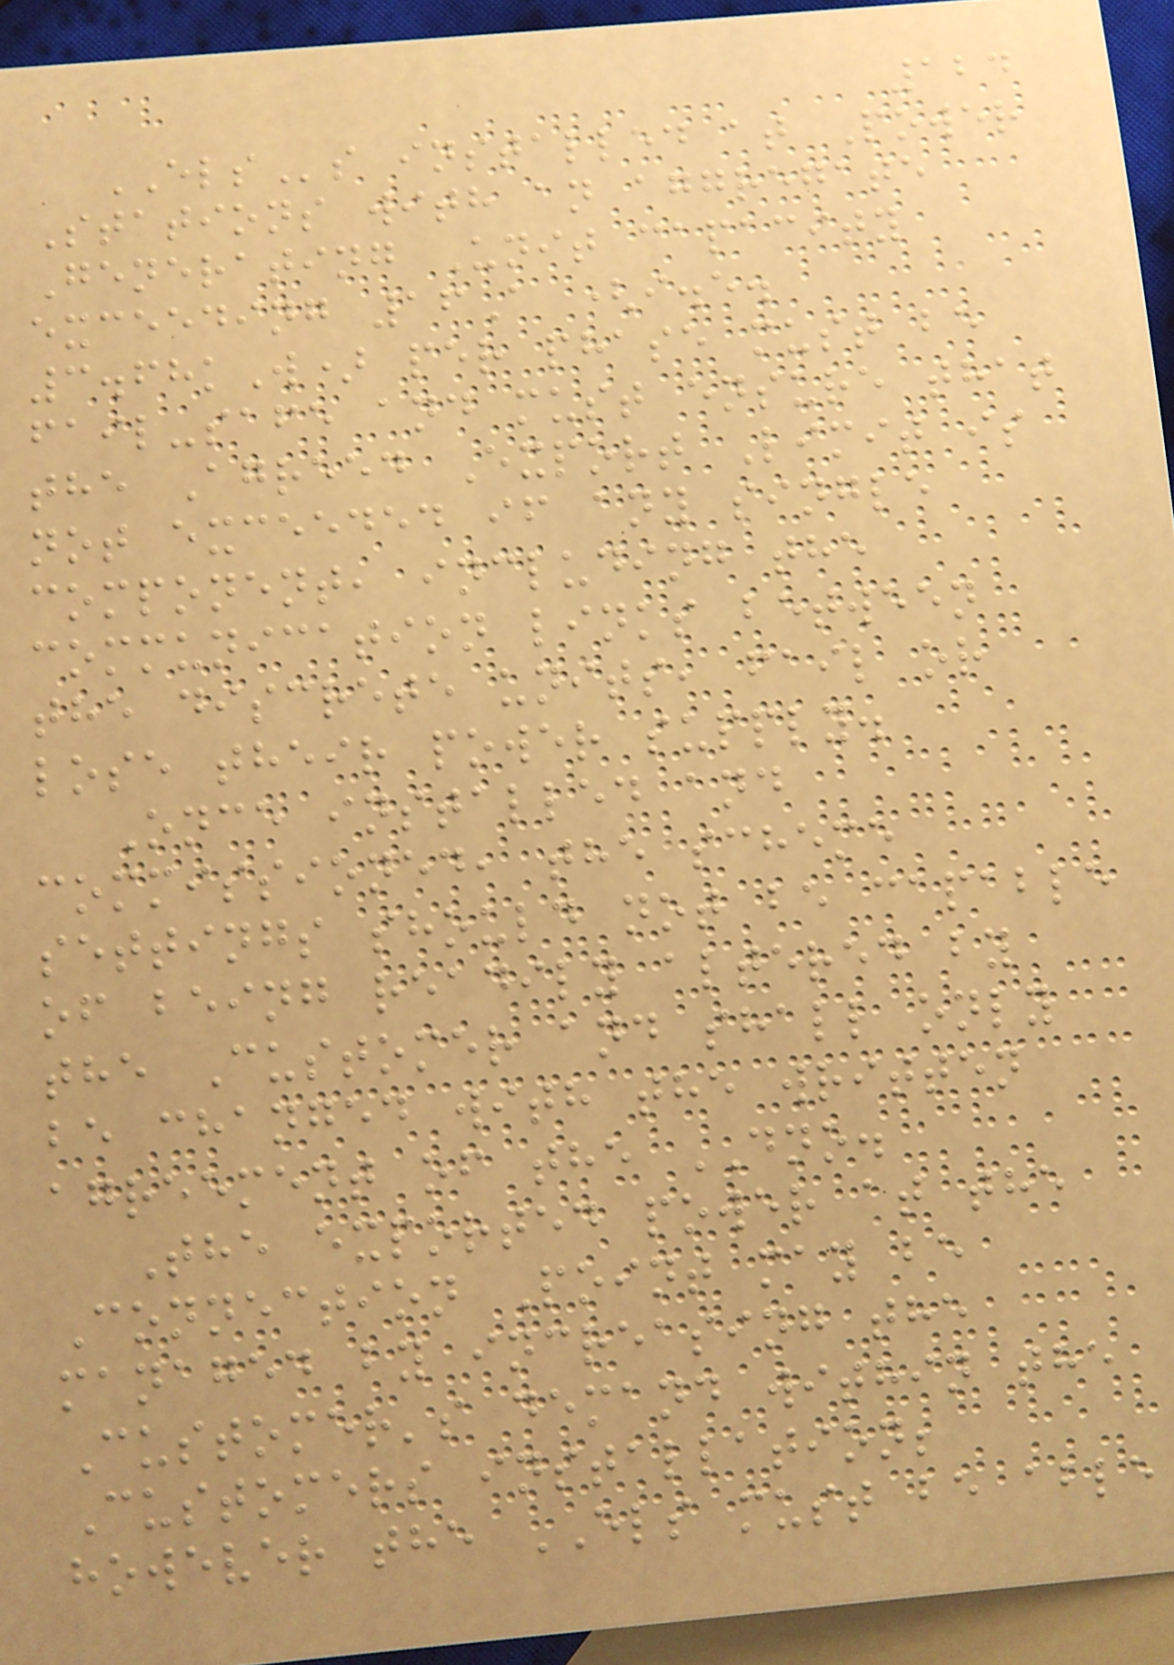124
ELSs installed at Power
Stations with an aggregate
Generating Unit capacity
exceeding 16A (i.e.
3.68kW) per phase must be
fail-safe and must ensure that
the Agreed Export Limit is
not exceeded if any single
component, including the
communication links between
the discrete units, fail or
lose their power supply.
Once installed and
commissioned, the scheme
settings should not be capable
of being readily altered by
the Customer and shall only
be changed with the written
agreement of the DNO.
The exported power at the
Connection Point may be
managed by increasing the
Customer's demand within the
Customers installation;
however the ELS must be able
